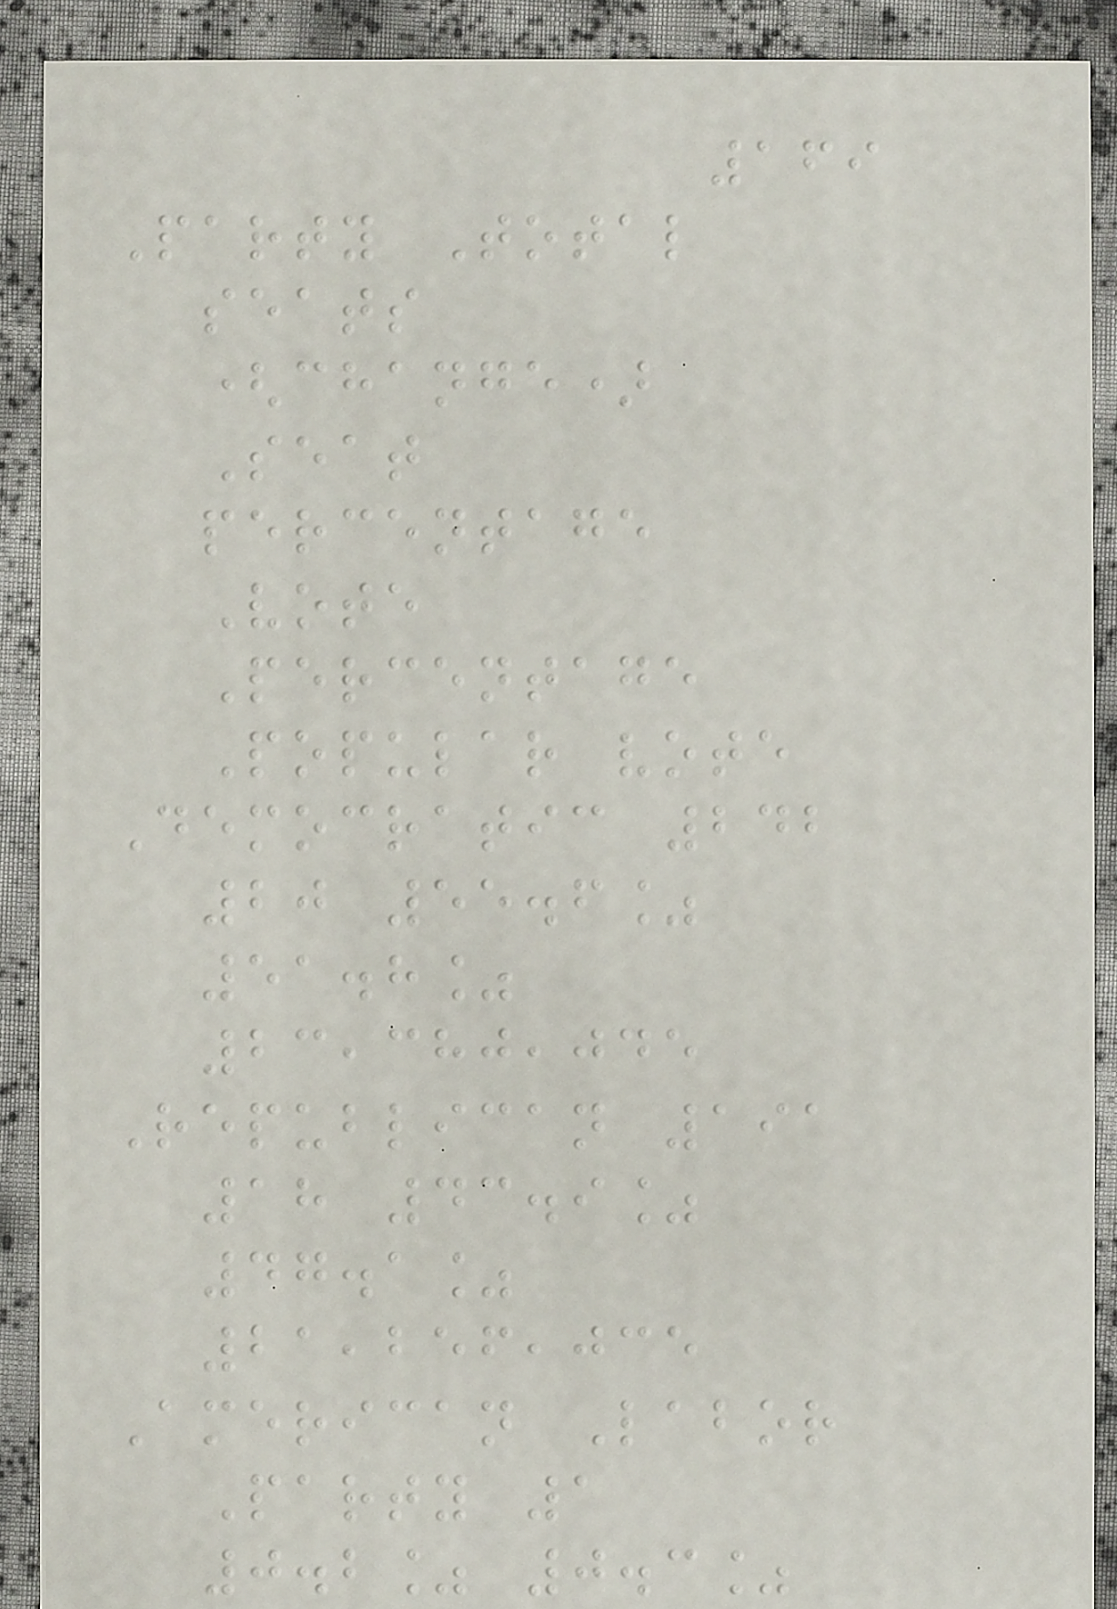169
Party Total
seats
(change)
Seat
percentage
Vote
Percentage
Popular vote
Democratic 242
20 55.6%
51.8%
23,380,045
Republican 191
18 43.9%
47.1%
21,256,035
American Labor
Party 1
0.2% 0.3%
